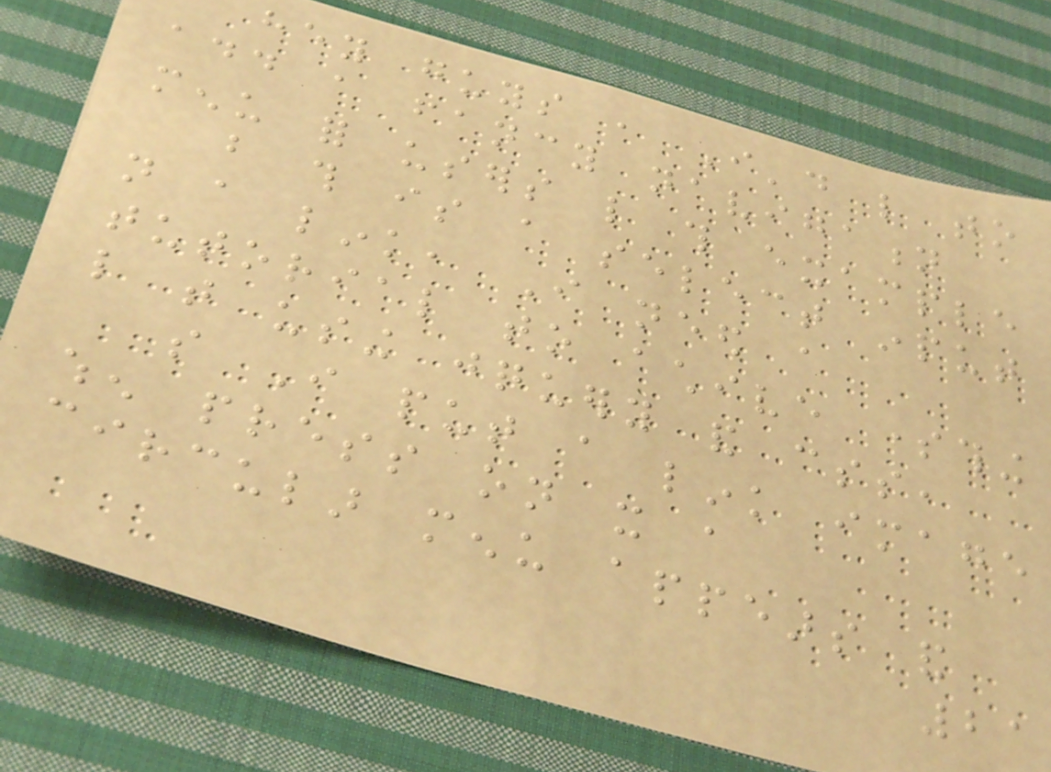hey guys , I'd like to
add a fancy navigation
menu for users like this example
but this is a select input
not a link, I need a
tutorial to achive something
like that using jquery and css,
so I put a link image
when press on it a
circular menu appears and
21
